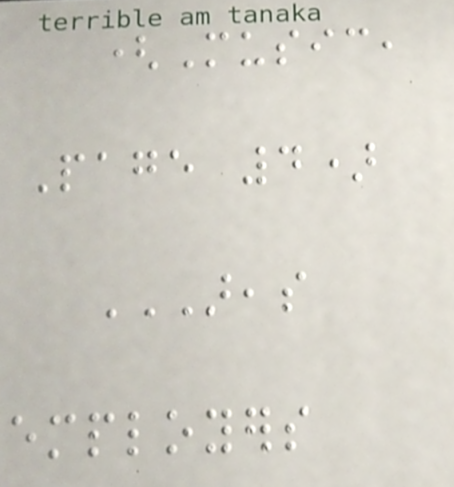(Music,
Page 4)
AREAS
EMPLOYERS
